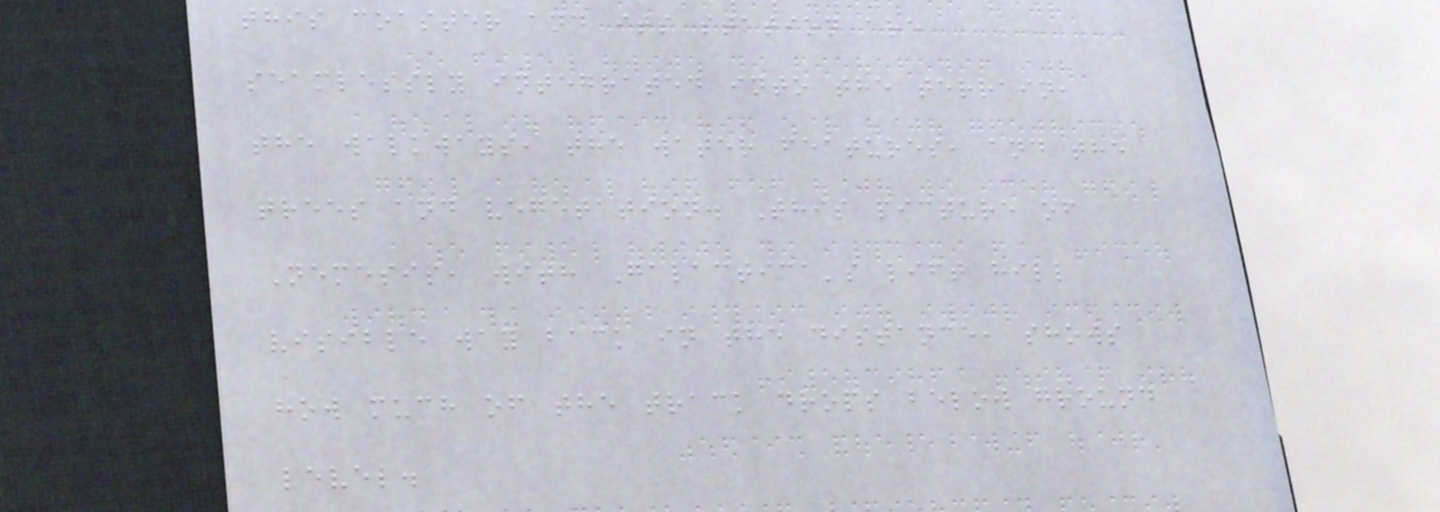this coaster and its station are
seamlessly integrated into the terrain,
the walkways, the water features, and the
trees and vegetation. This picture of
Nemesis, with Galactica's lift hill
visible way back in the distance, shows
how much of the track drops below ground
level.
